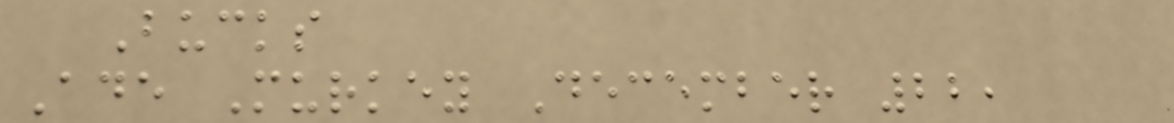Bucks
Ade Murkey December 22,
